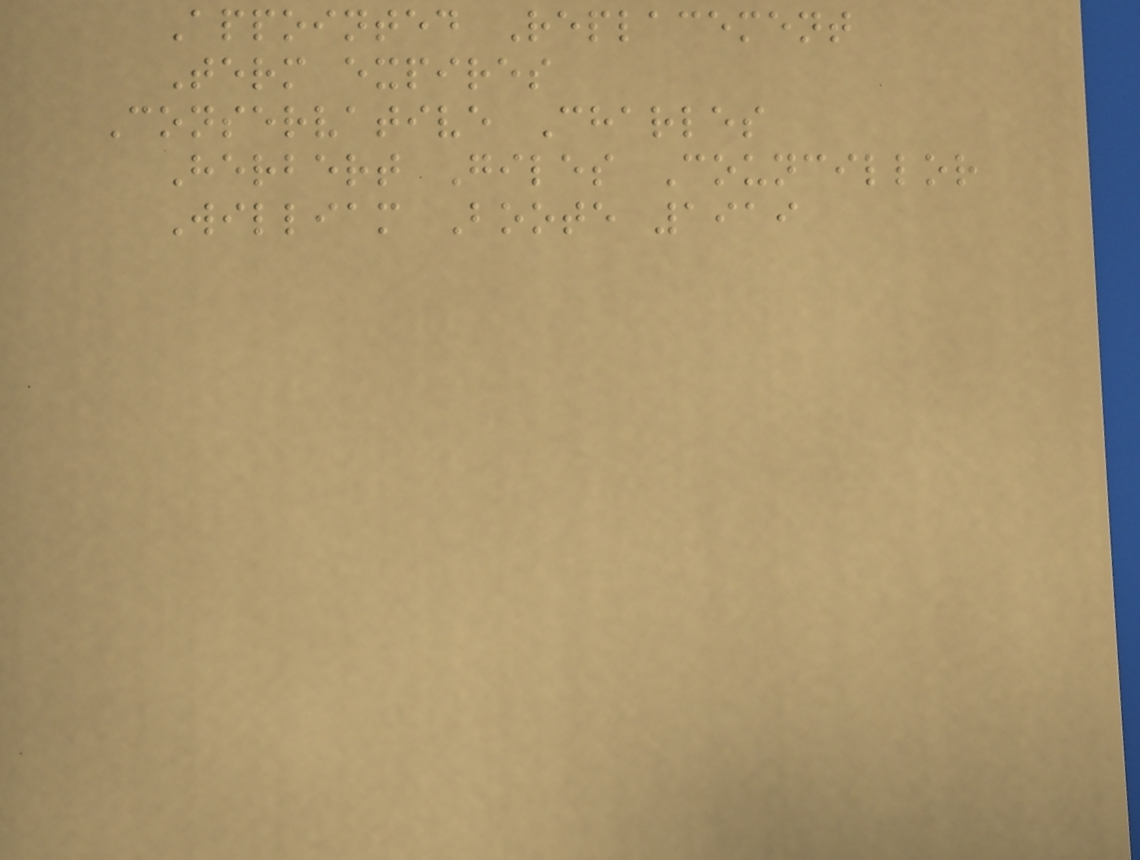Appointed Replacement
Term expires
Conservative Charles
Herbert Giles Councillor
William Boote 1919
